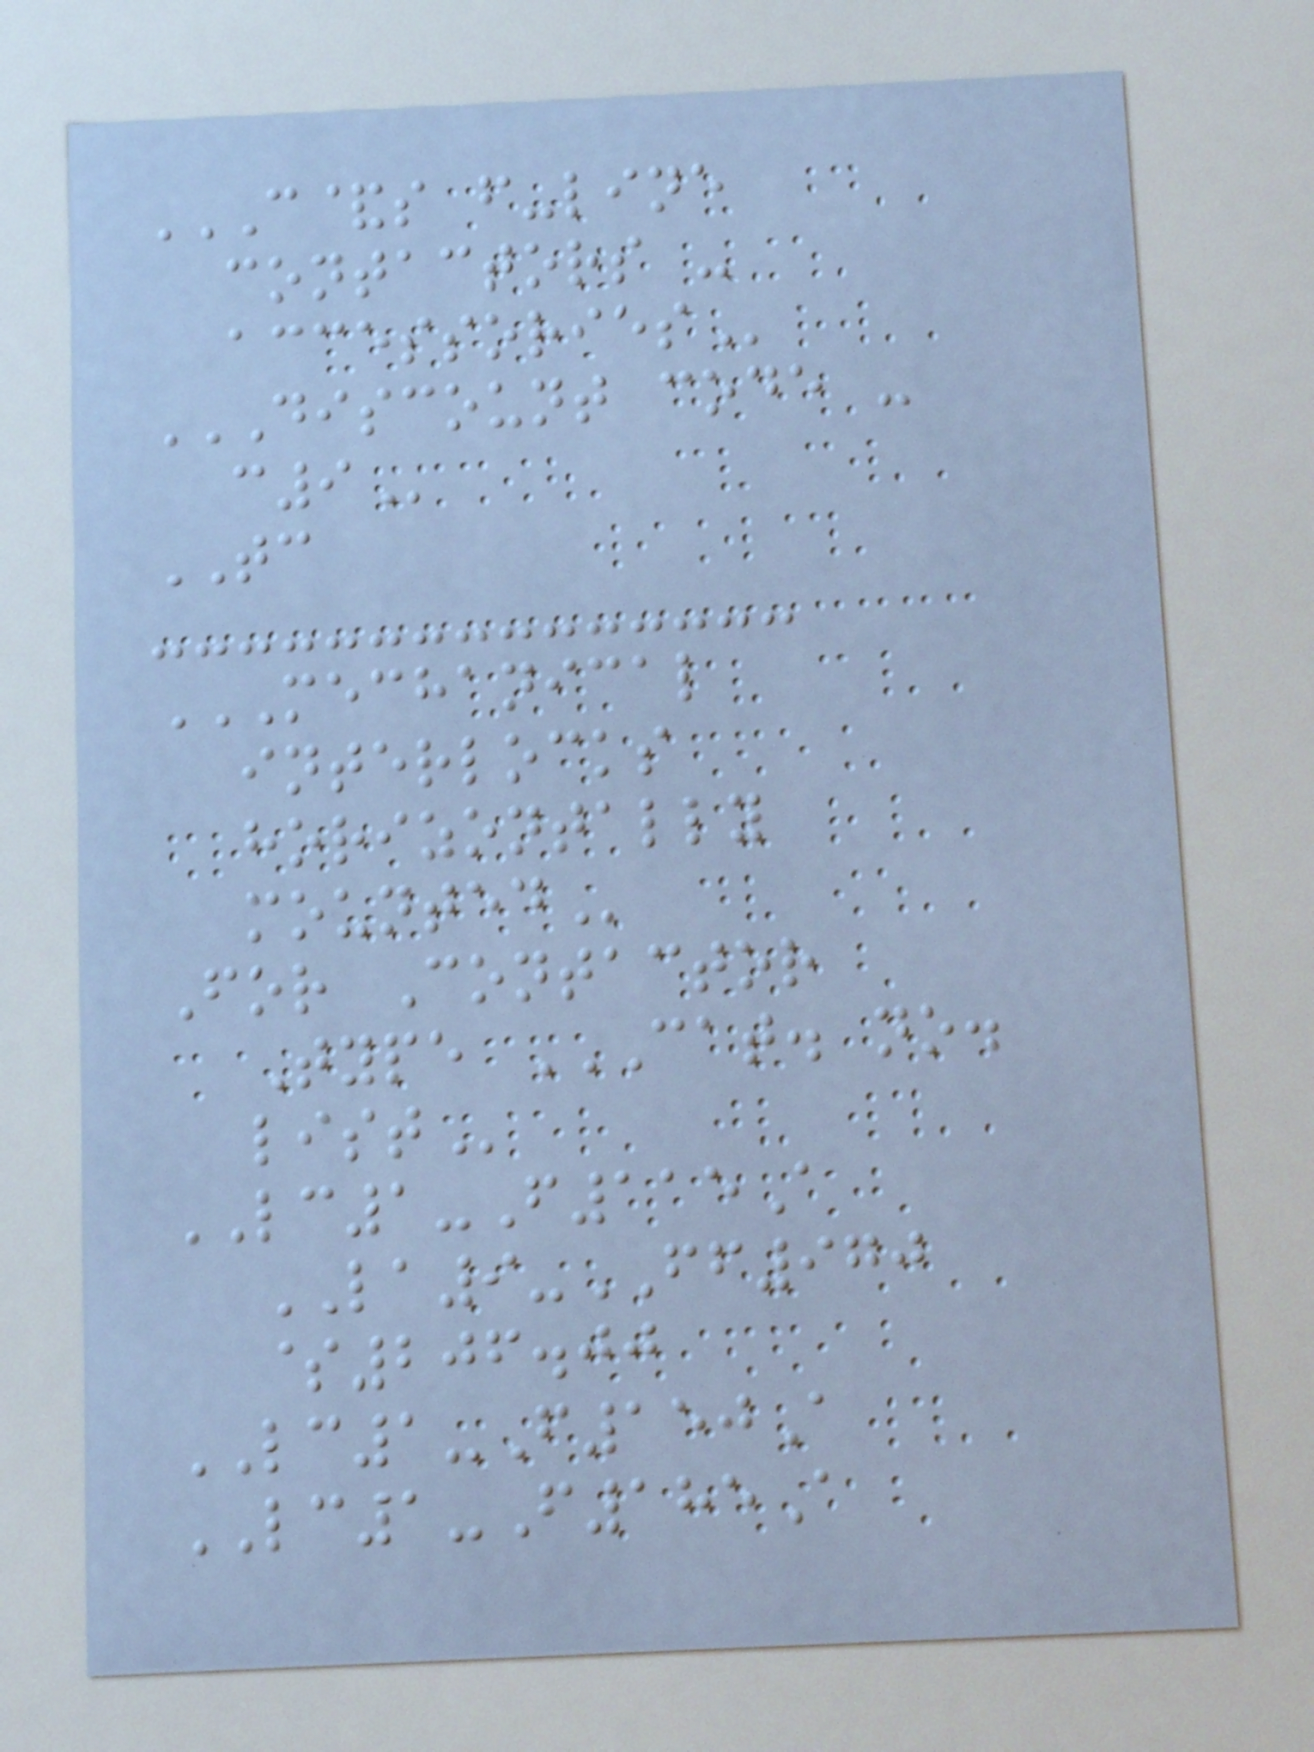C&S F-LINE
CONTACTORS -
ACCESSORIES
DISCOUNT CODE -
C9
TC
MECHANICAL
INTERLOCKS
HORIZONTALLY
MOUNTED
For Contactor
Type CAT. NO.
LIST
LC1-F115A
LA9-FF970
$206.00
LC1-F150A
LC1-F185A
